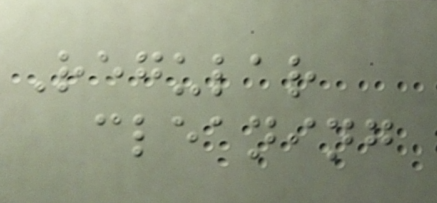Regular
cleaning
